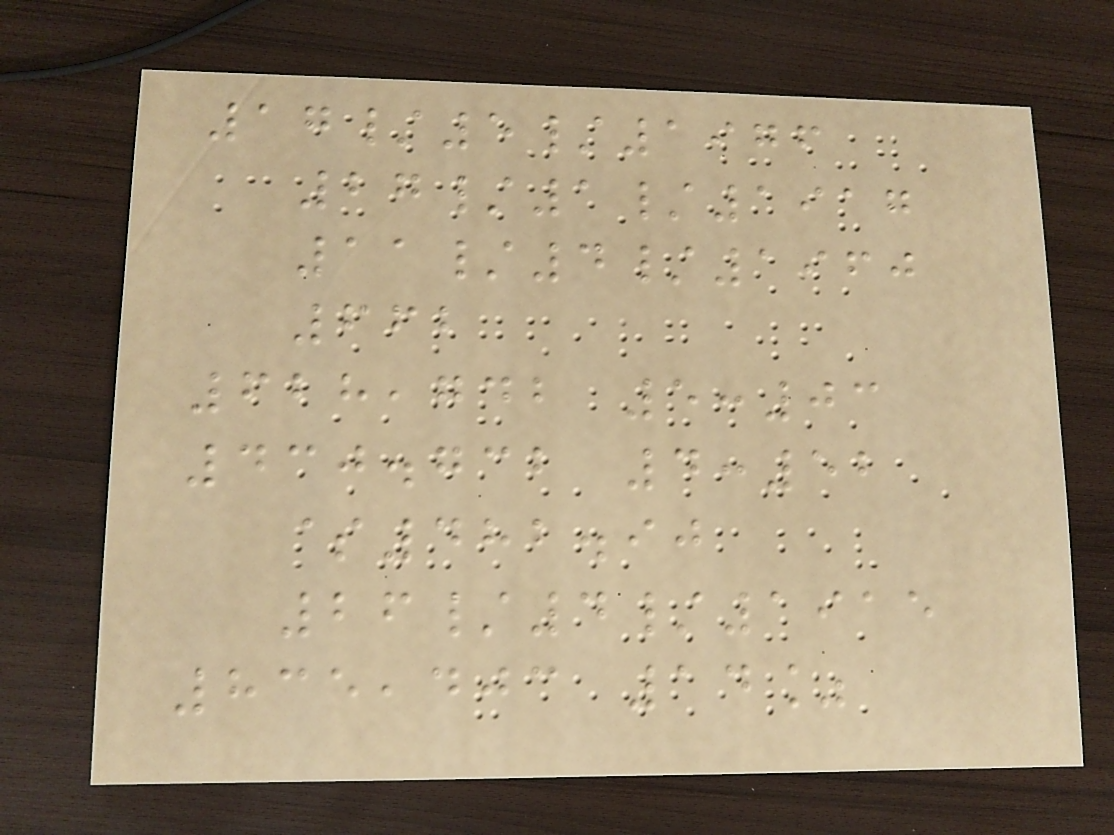17/5/1976
27/1/1917
11/4/1960
662
628,742 5:03
430.732 4:52
$482.90
26/4/1915
835,403 14%
